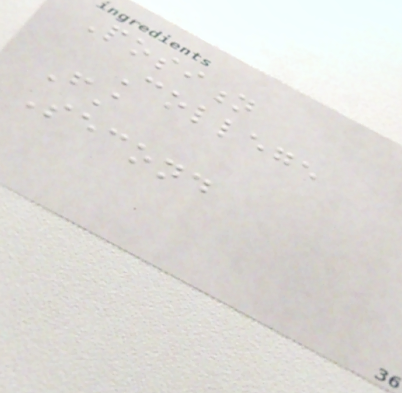Position
College
First
Second
